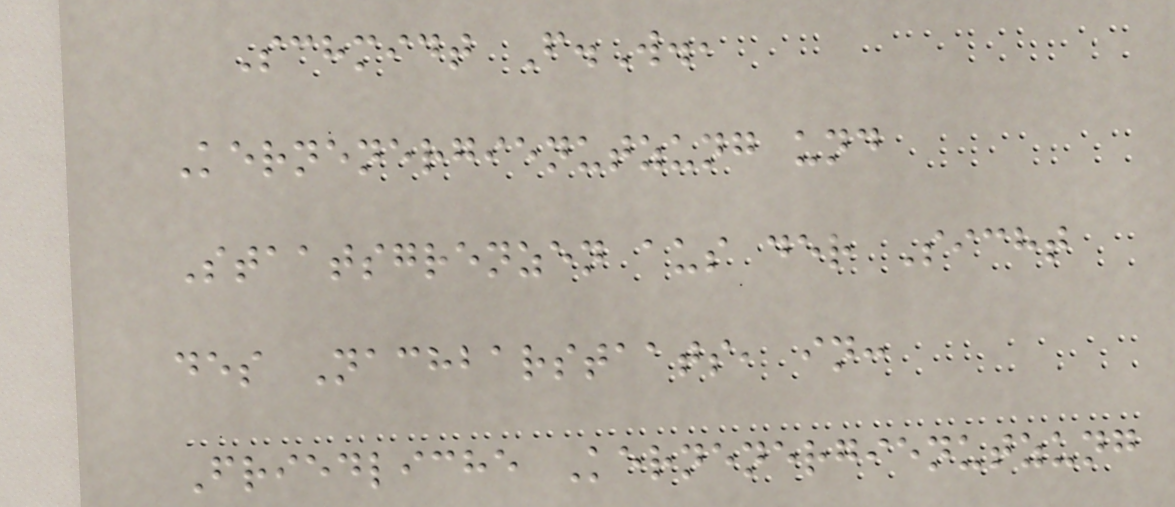Schmidt F.W.,
Kernenergienutzung und
Staatsgrenzen aus der Sicht
des Nachbarstaats, in:
Friedliche Kernenergienutzung
